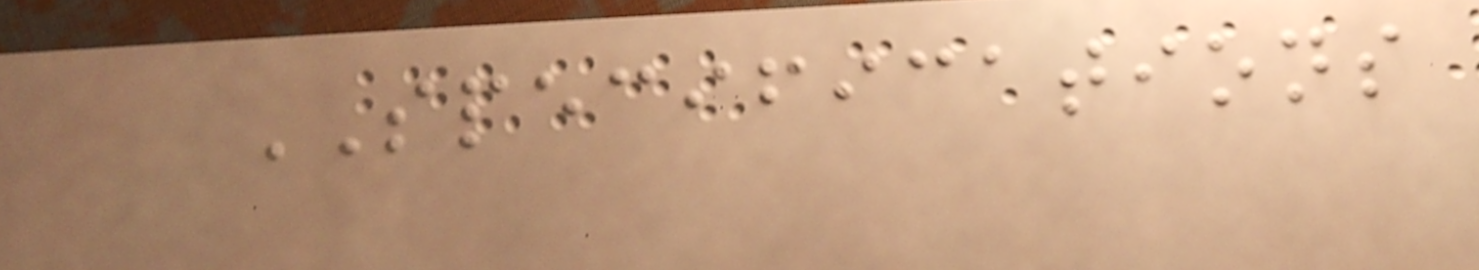SPECIFICATIONS
